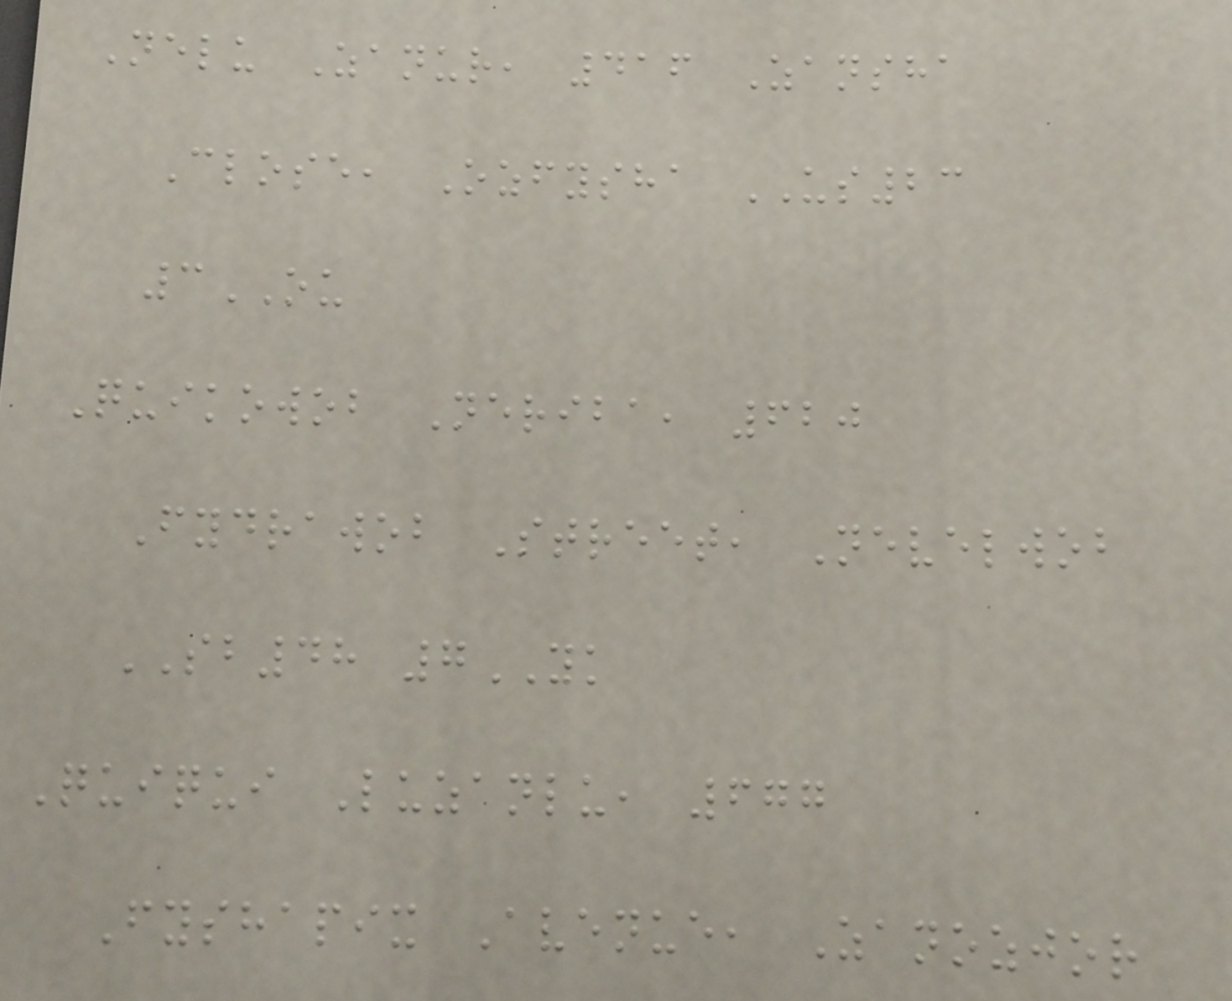Nelu Zanur, 416 Zansha
Close, Ozfysha US23
3OU
Quikowob Neriba, 620
Fydrawob Street, Nevelwob
SB48 7YK
Quiqui Luzanlu, 677
Fyshapix Avenue, Zanozjor
